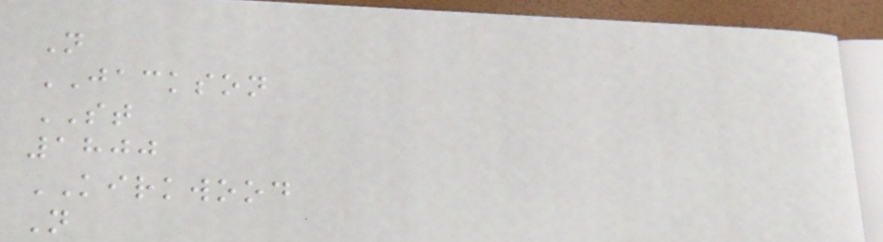N
JACKSON
ST
1800
KIRKWOOD
N
